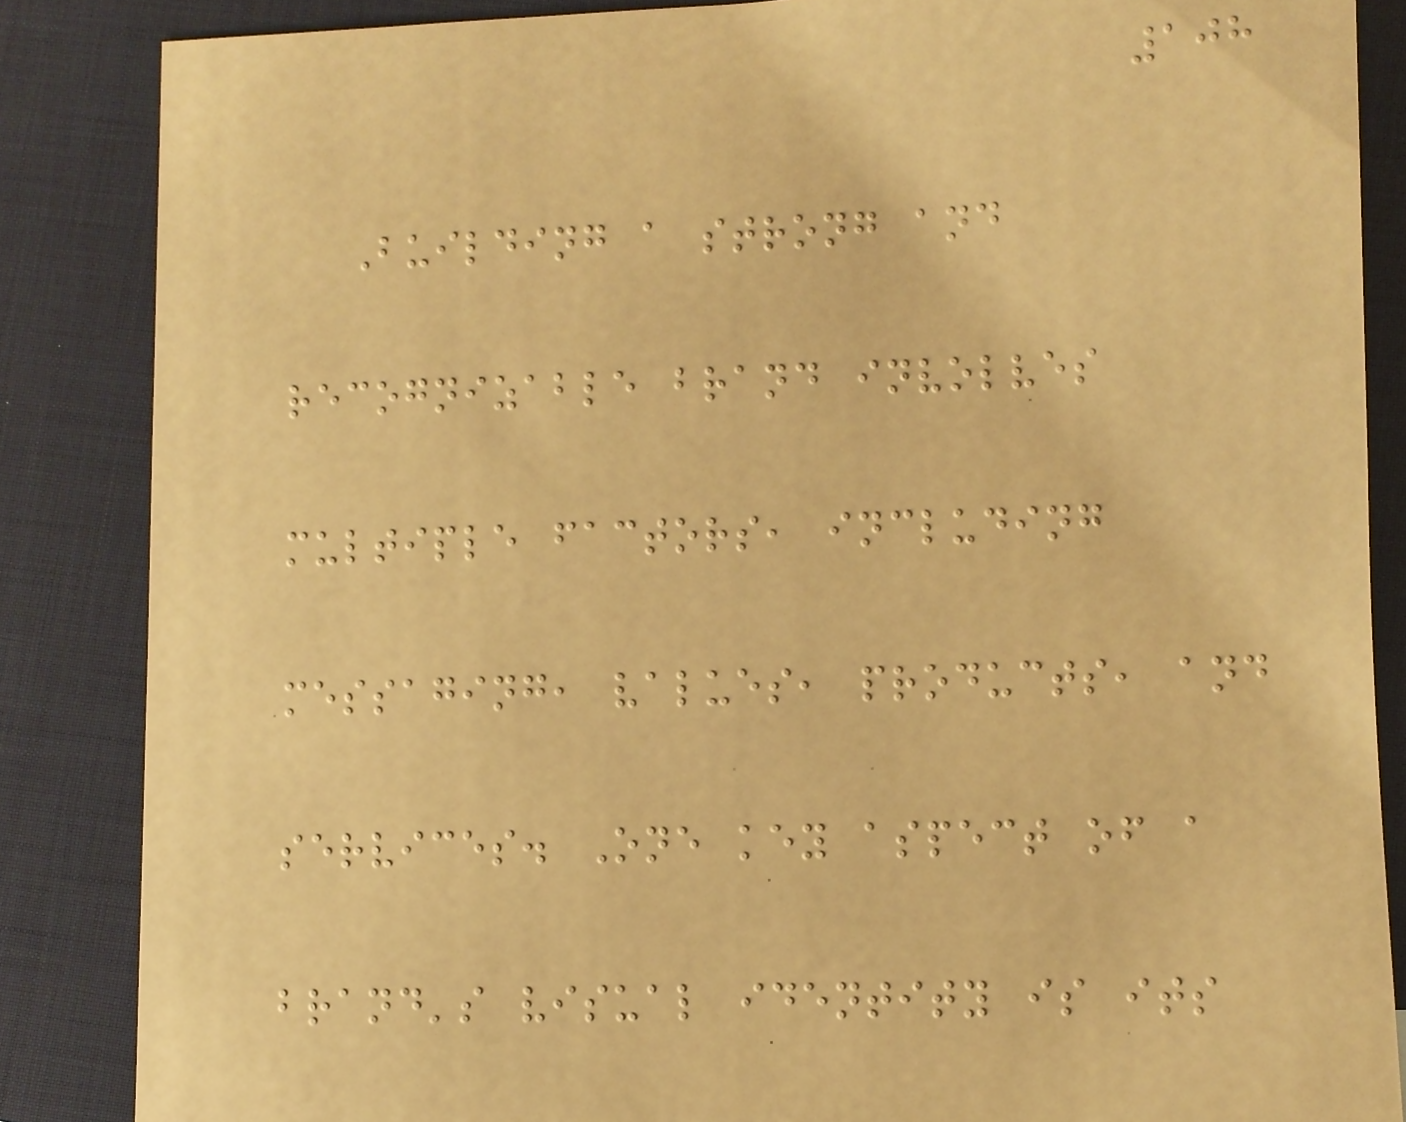108
Building a strong and
recognizable brand involves
multiple factors, including
messaging, values, products, and
services. One key aspect of a
brand's visual identity is its
